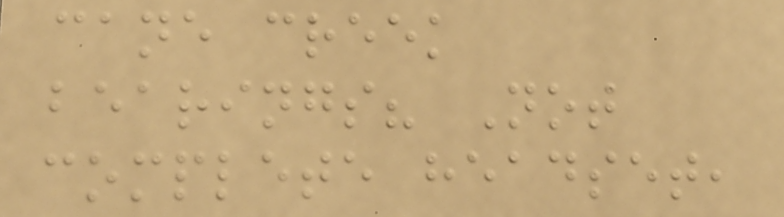cane creek
bearings? Not
complete headset,
